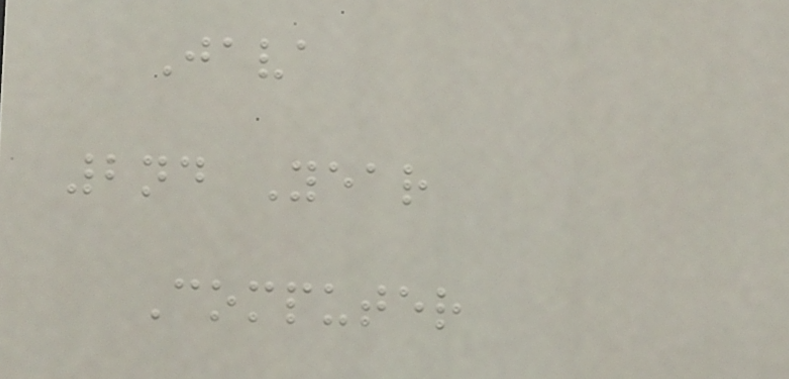Java
2nd Year
Computer
